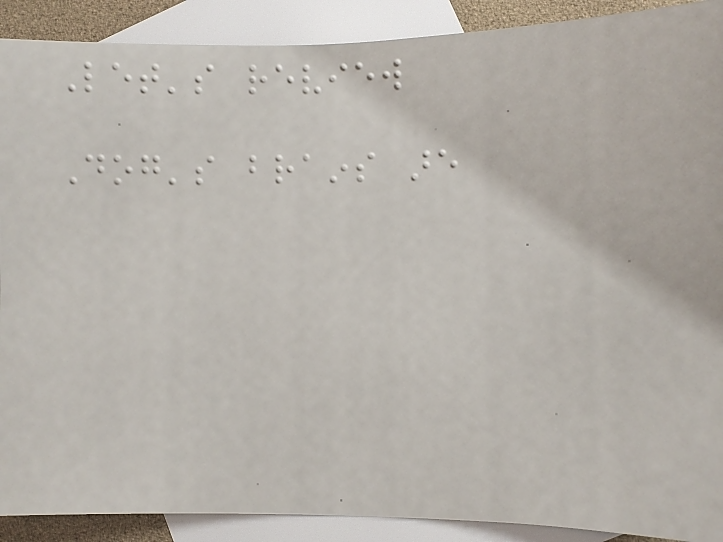Let's review
Dog's brains are
